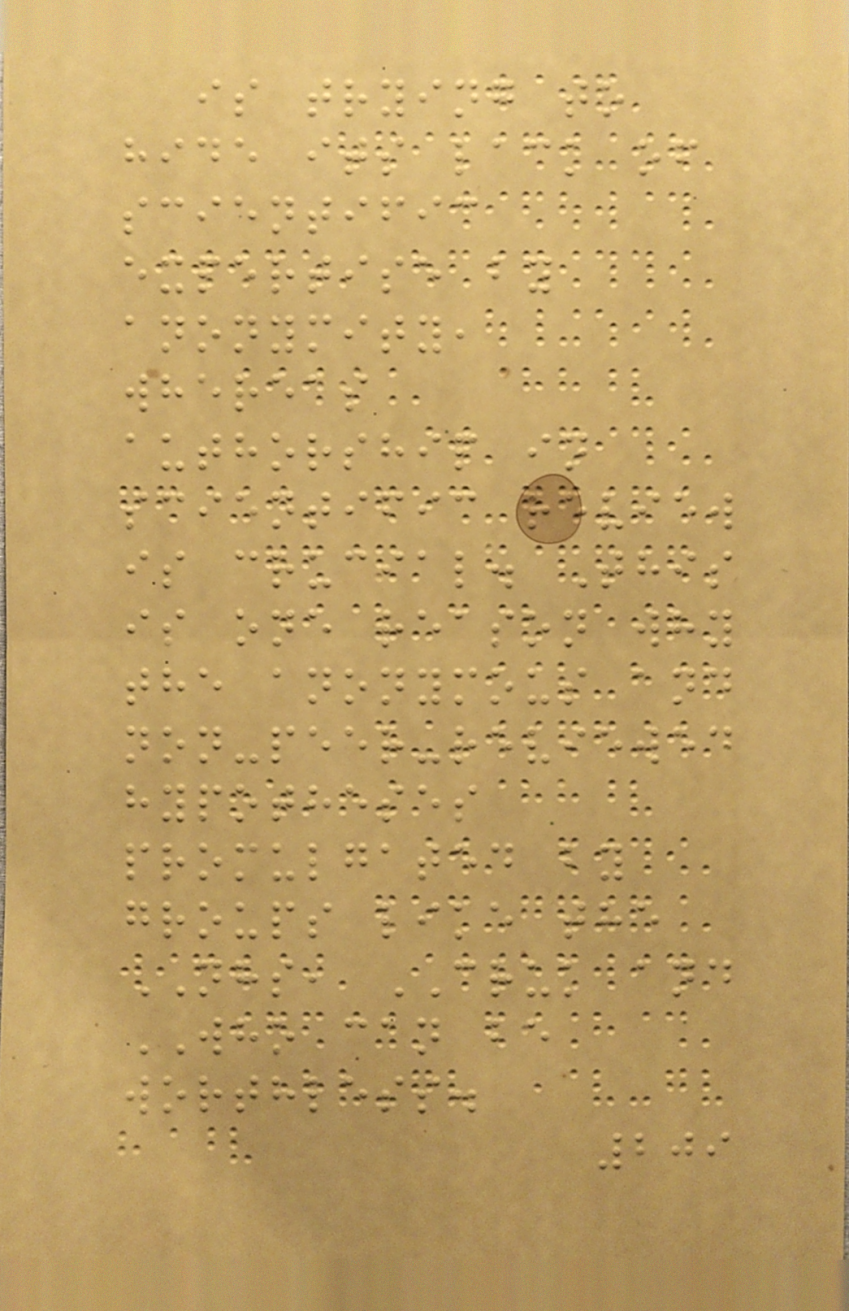is trying to
hide its lack of
scientific
expertise by
anonymity,
whereas
authorship in
scientific review
is crucial. This
is one reason why
the anonymous and
non-peer-reviewed
hypotheses
promulgated by
groups like the
NHS, CRUK and
WHO can be
worthless.
209
